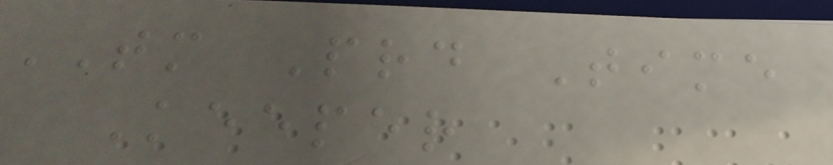TM Prd Time
Keeper
